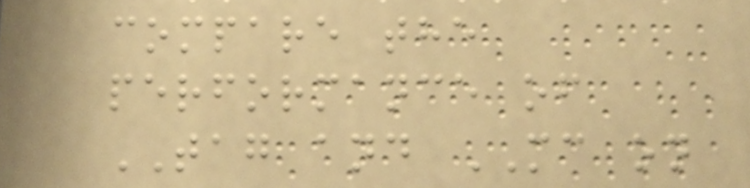compare the
performance of
TAG and MC on
